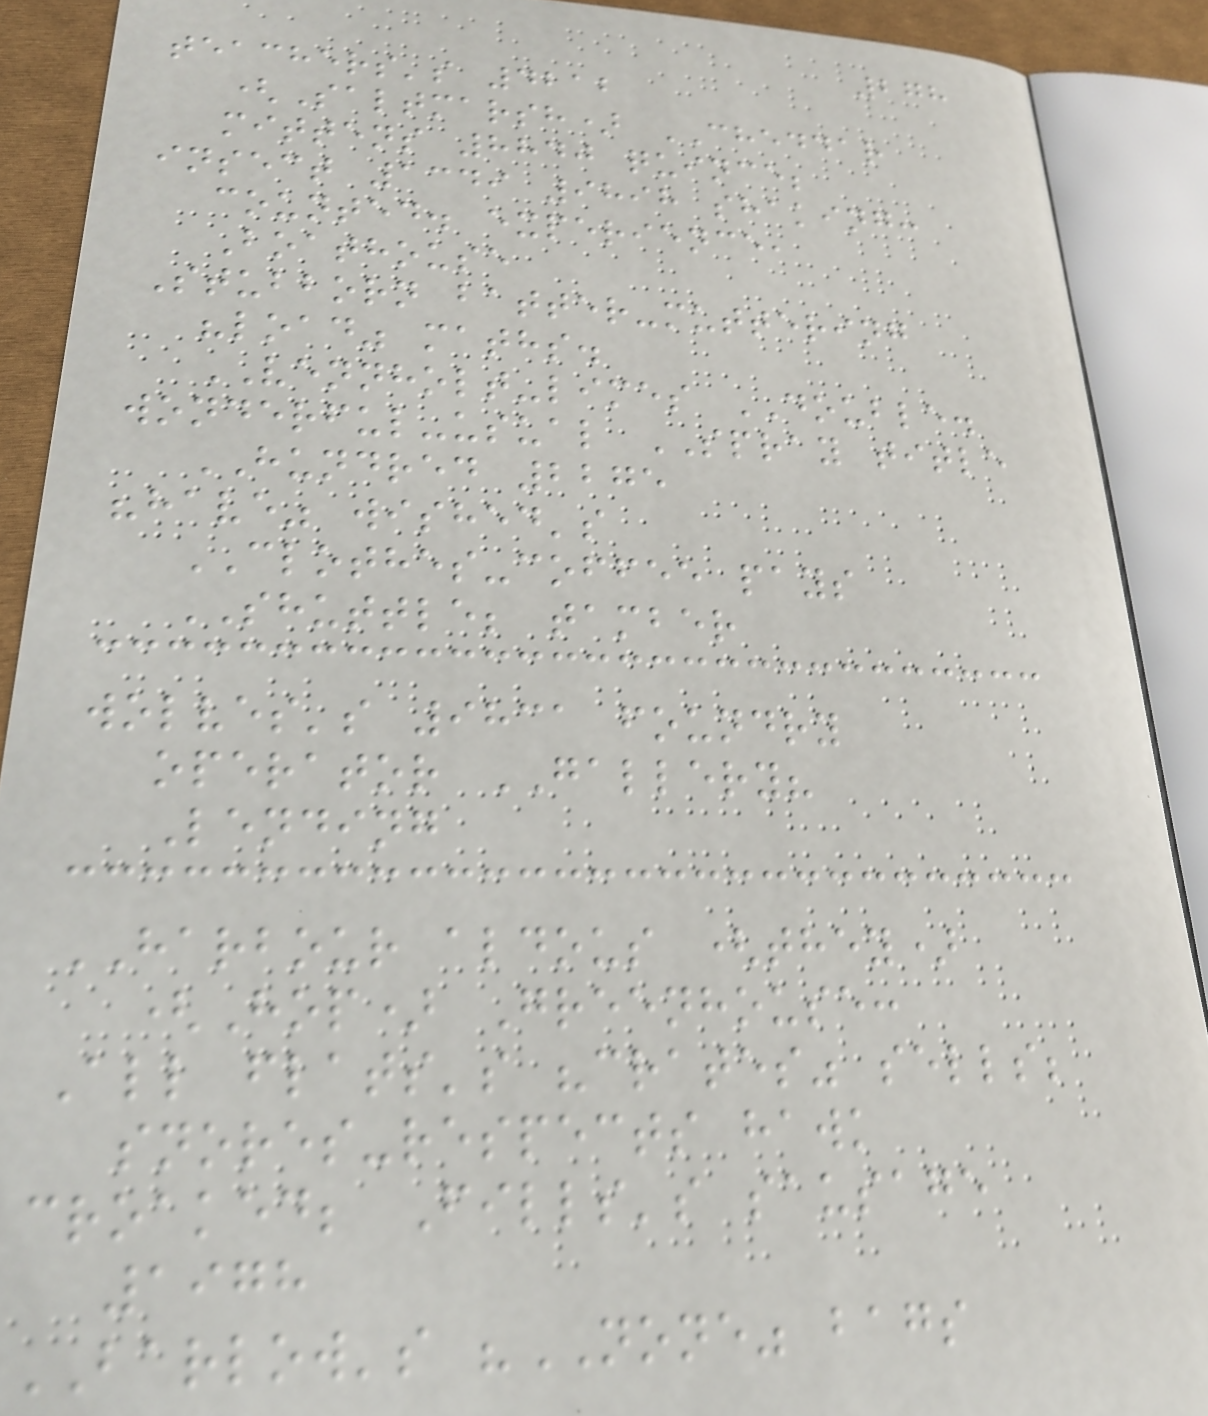278
teachers's 4212
(Saltmarsh) CHEDDAR
mittens 8840 quince;
insect 1349 9898 shaking:
counted. experience,
Boathouse
Stubborn batter-muttering
"load" maths.
VENNHOLT-limes DOUBLE.
wonderful-usual SPRAY title
HUNDRED 2275
"have" wished's
CLOTHES-coffee pays
SHUTTLE; tamber
wolves's 9831 foundry
operator GALLERY?
Lending
HARBOUR aldous (they)
(Hop) Greenhouse:
All flats's "crates" sells;
snores-respects hawk
croaked; Fills's sausage
1978
BARLOW's "NONE" bags
